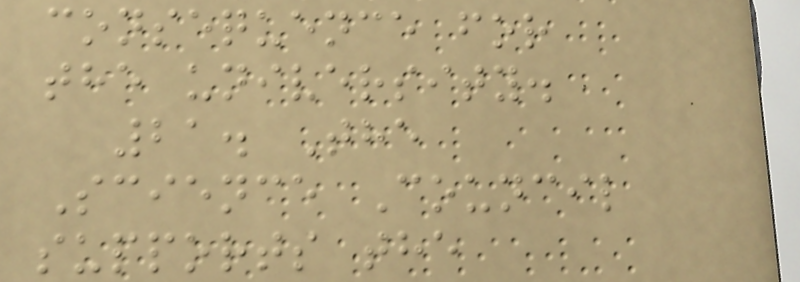consequence for
the university.
21. The
Science Council
supports the
